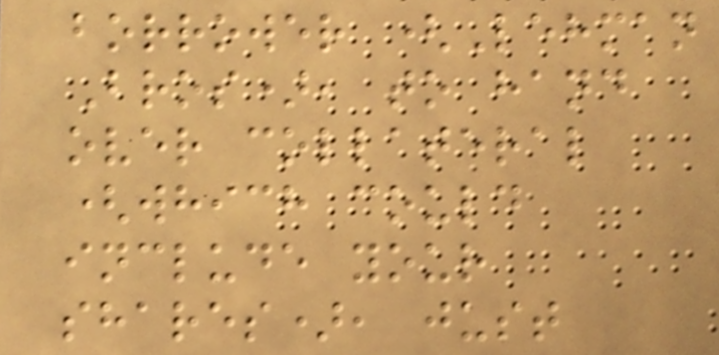borrower (Lehman
Bros), to hand
over collateral
(which could
include your
shares), just
